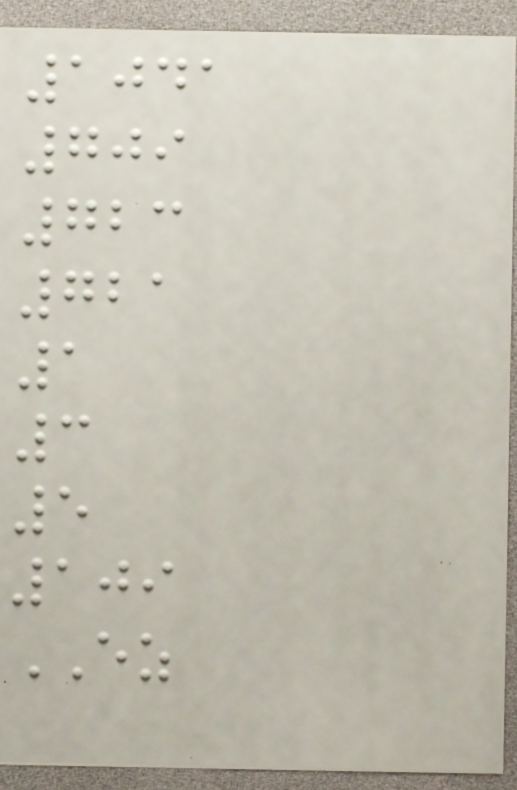1041
709
723
721
1
3
5
109
EZ
